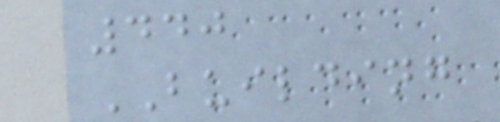440
BUILDING
